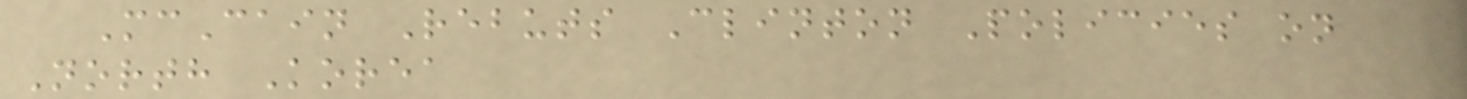McCain Rebuts Clinton Policies on
North Korea
